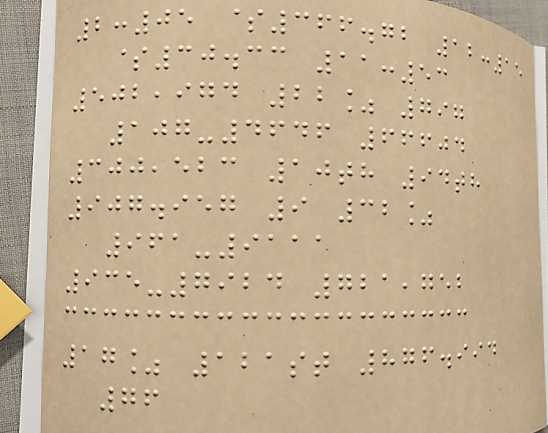2:05 $366.72 12:15
$30.33 11:53
502,974 22% 797
107-4646 66604
300,523 10th 94th
907.957 9 32%
961-9111
935-7924 721,752
17% 121st 876.994
76
